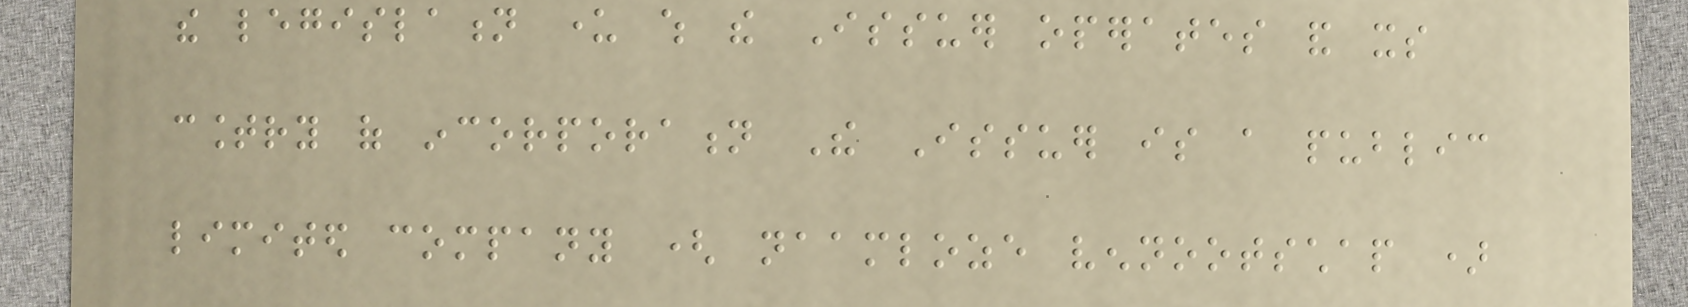the legislation under which the Issuer operates and its
country of incorporation The Issuer is a public
limited company ( naamloze vennootschap )
